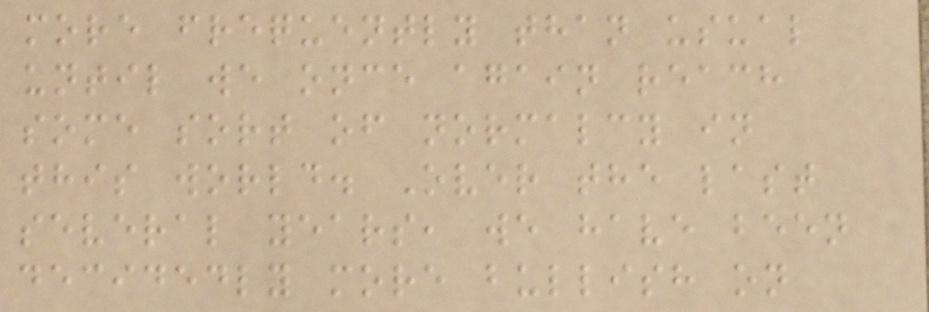more frequently than usual
until we once again reach
some sort of normalcy in
this world. Over the last
several years, we have been
decidedly more bullish on
